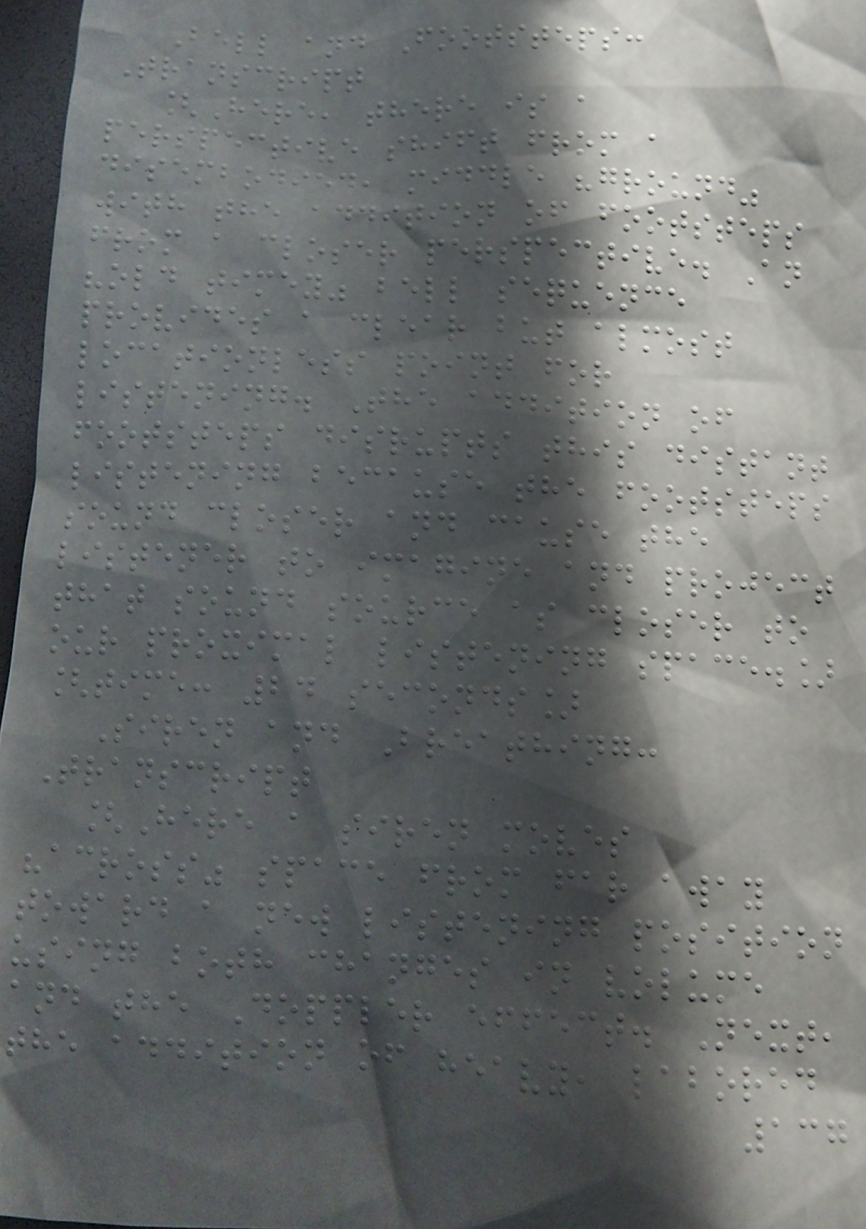Bell and Footsteps:
Transcript
[Here, there is a
perspective shift from a
disembodied, middle "ground"
with the addition of footsteps
from a closer perspective. An
"old timey" bell sequence
provides a clear but almost
locationless point for
listening. The addition of
footsteps disrupts this distant
listening because the footsteps
sound closer and cause the
listener to imagine and project
that sound source as closer to
our proximal listening space.]
[time: 24 seconds]
Siren and Breathing:
Transcript
[Here a siren moves
"across" space from far away
toward a new listening position
using both changes in volume
and the Doppler effect. Next,
the addition of heavy, labored
137
